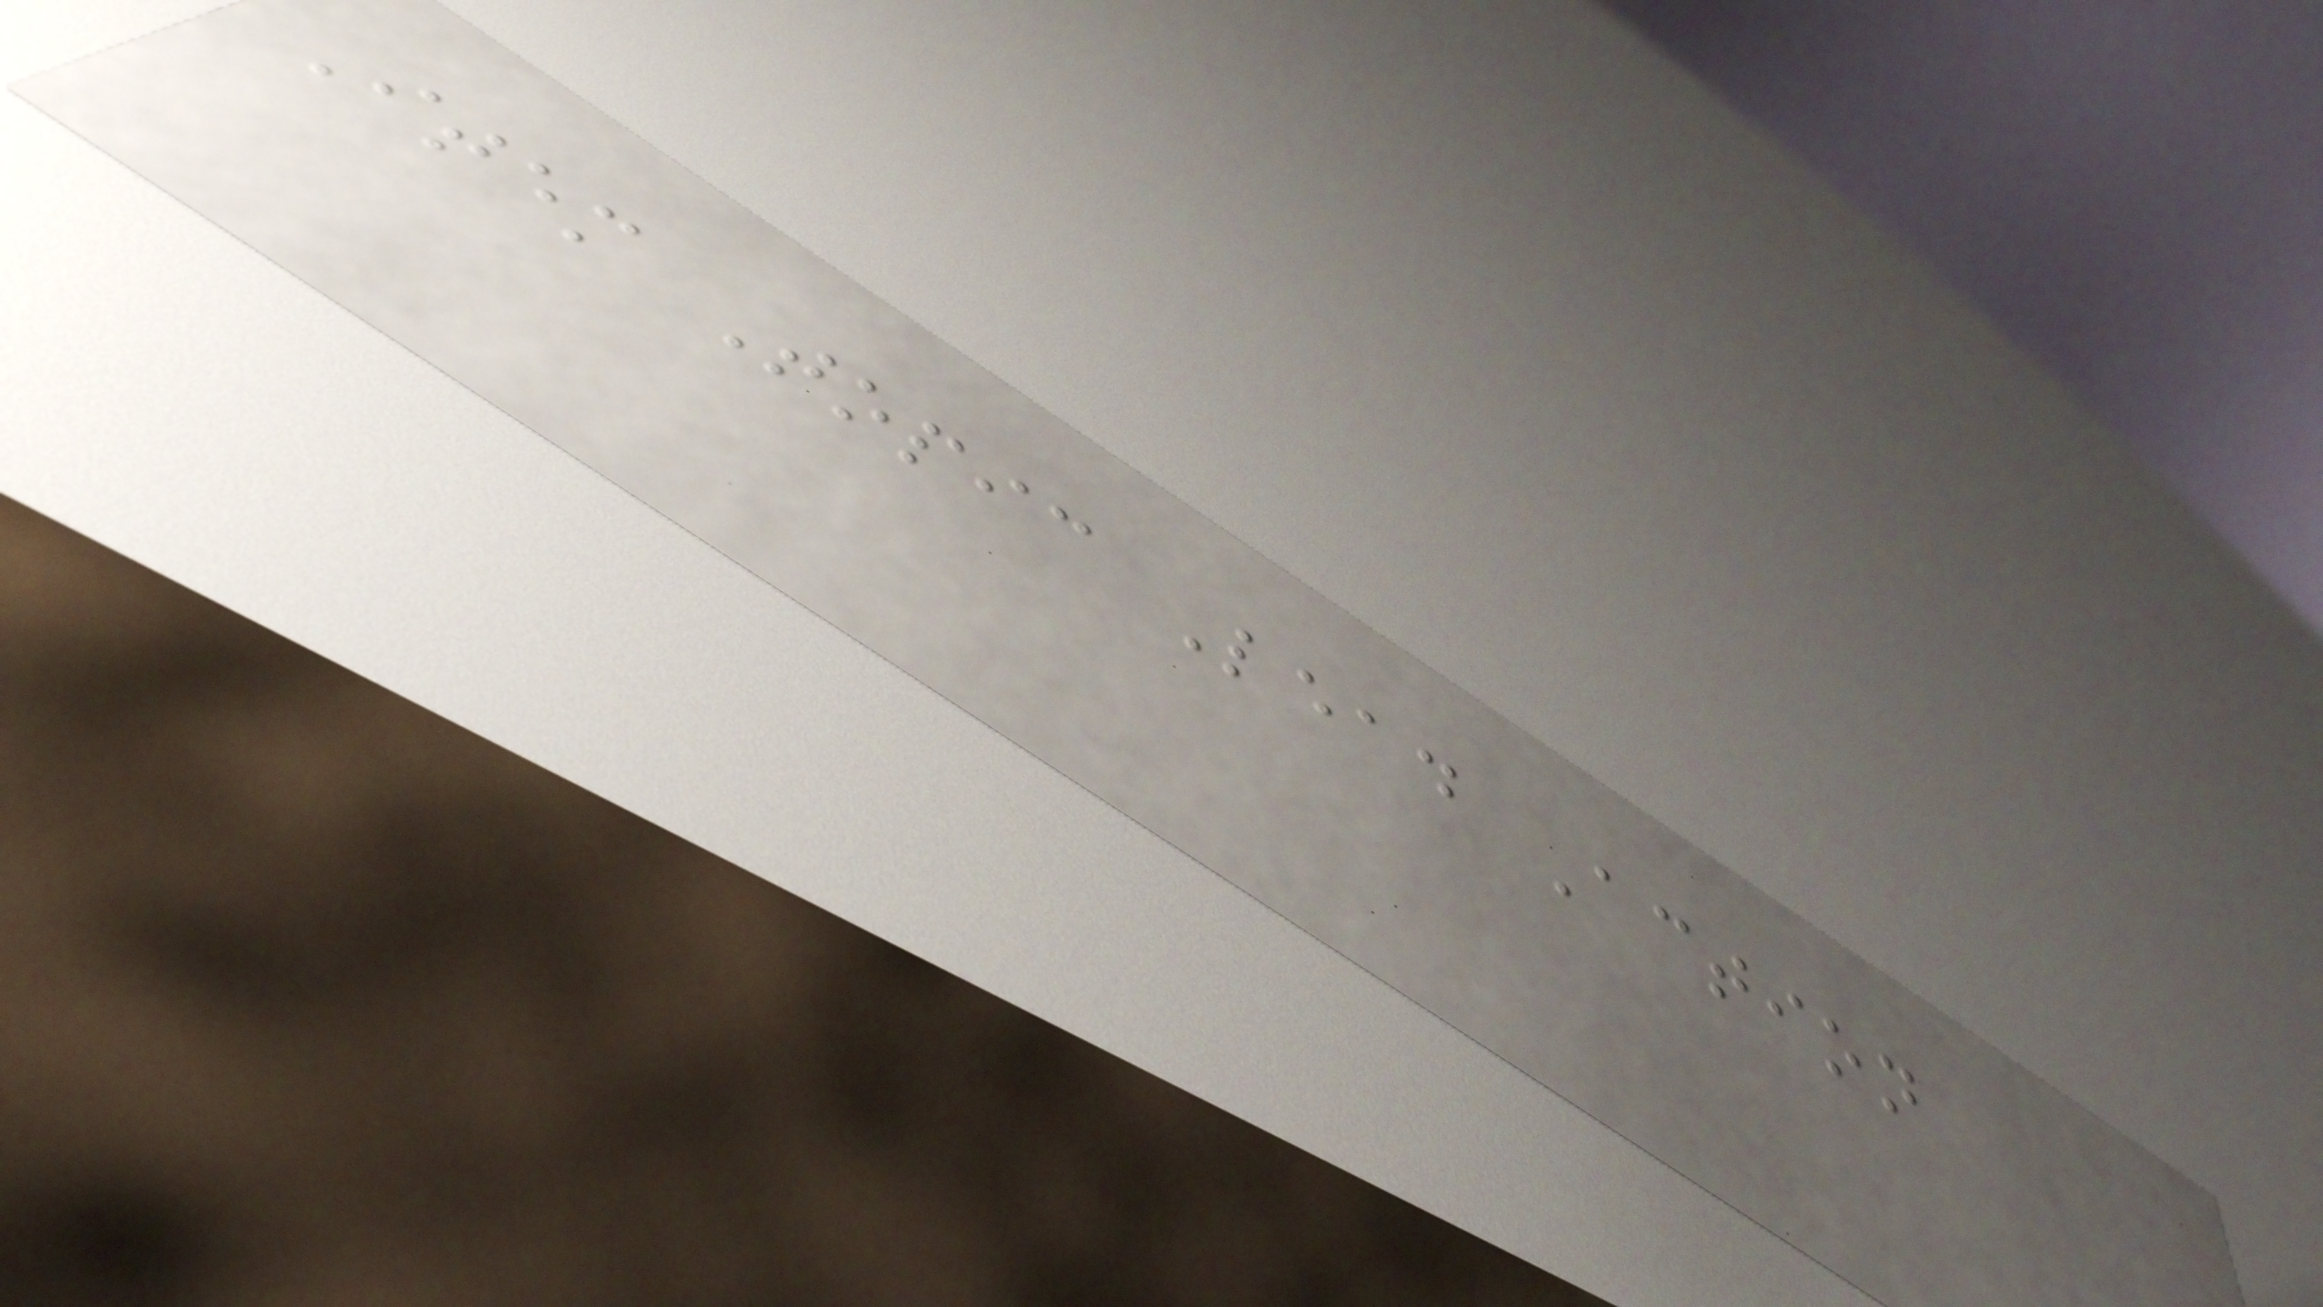Item Topic Lead Action
